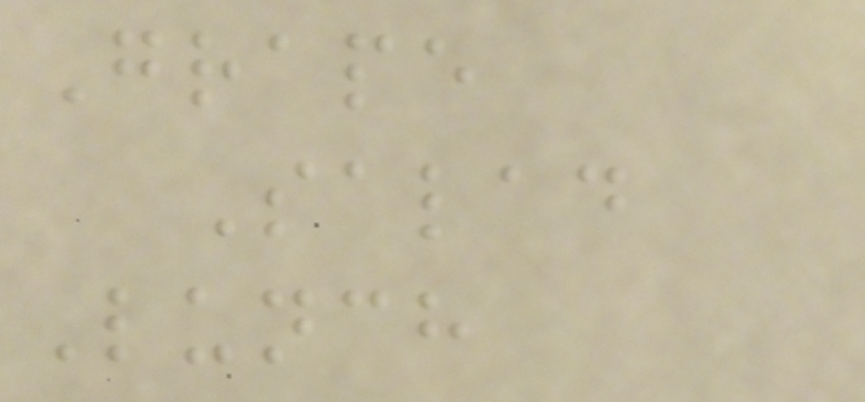Grape
Salad
Lunch
